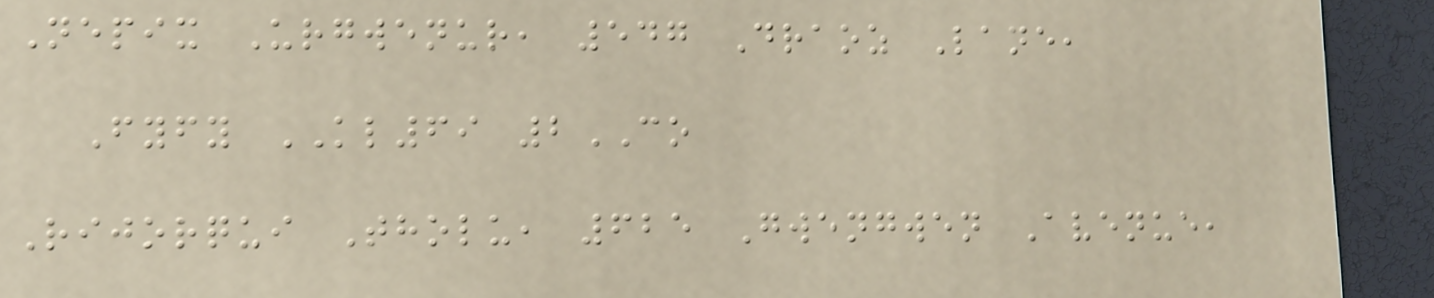Nepix Urgwenur, 547 Draoz Lane,
Fyfy KL69 2CO
Rijorqui Tholu, 625 Gwengwen Avenue,
